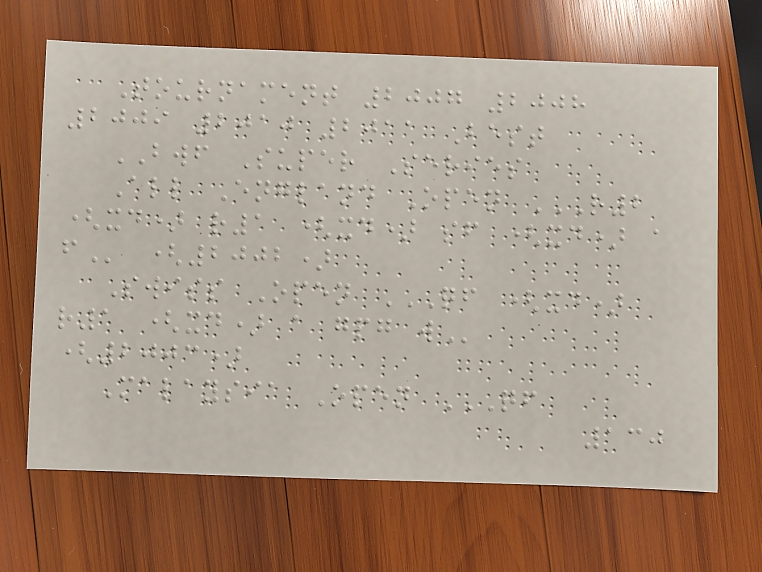Tournament 2007 2008
2009 2010 2011 Best
BWF Super Series
All England Open R2
(XD) R1 (XD) SF (XD) A
F (2002)
Swiss Open QF (XD)
R1 (XD) A GPG W
(2003)
Malaysia Open QF
130
